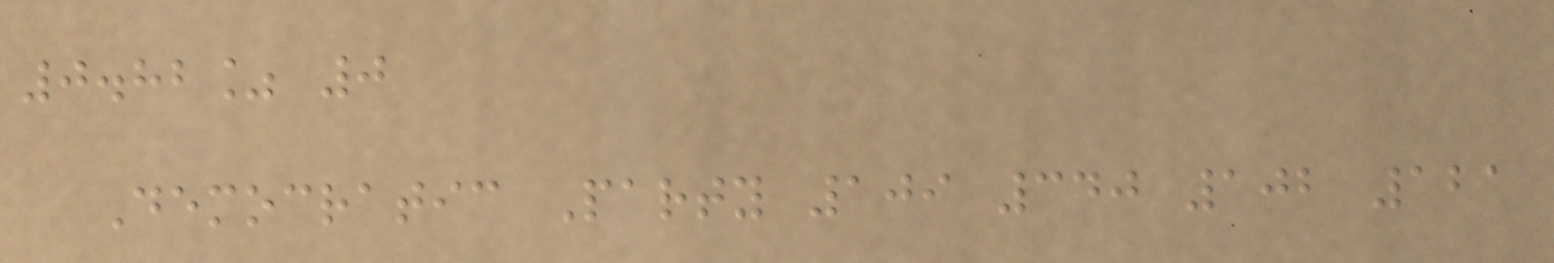0.82% 0
Democratic Party 109 340 102 121
